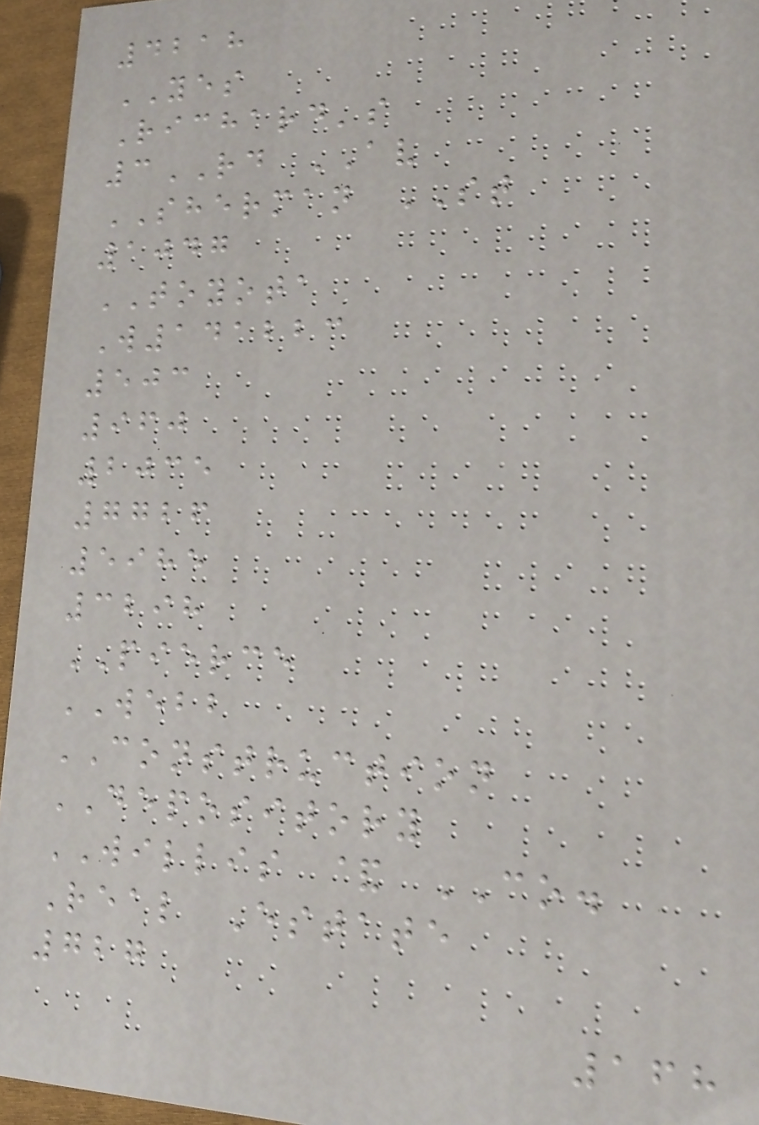4218
YES
Richard's
3RD AV
SHERMAN ST
1047
TOYOTA
W141223
503
960
2035
7726
5985
3298
PIERCE
WEBB
CONSTRUCTION
DEPOSITORY
WILLIS & CO.
Real Estate
727
168
